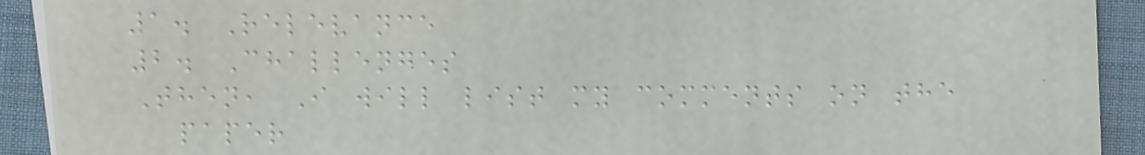1. Relevance
2. Challenges
Then, I will list my comments on the
paper
